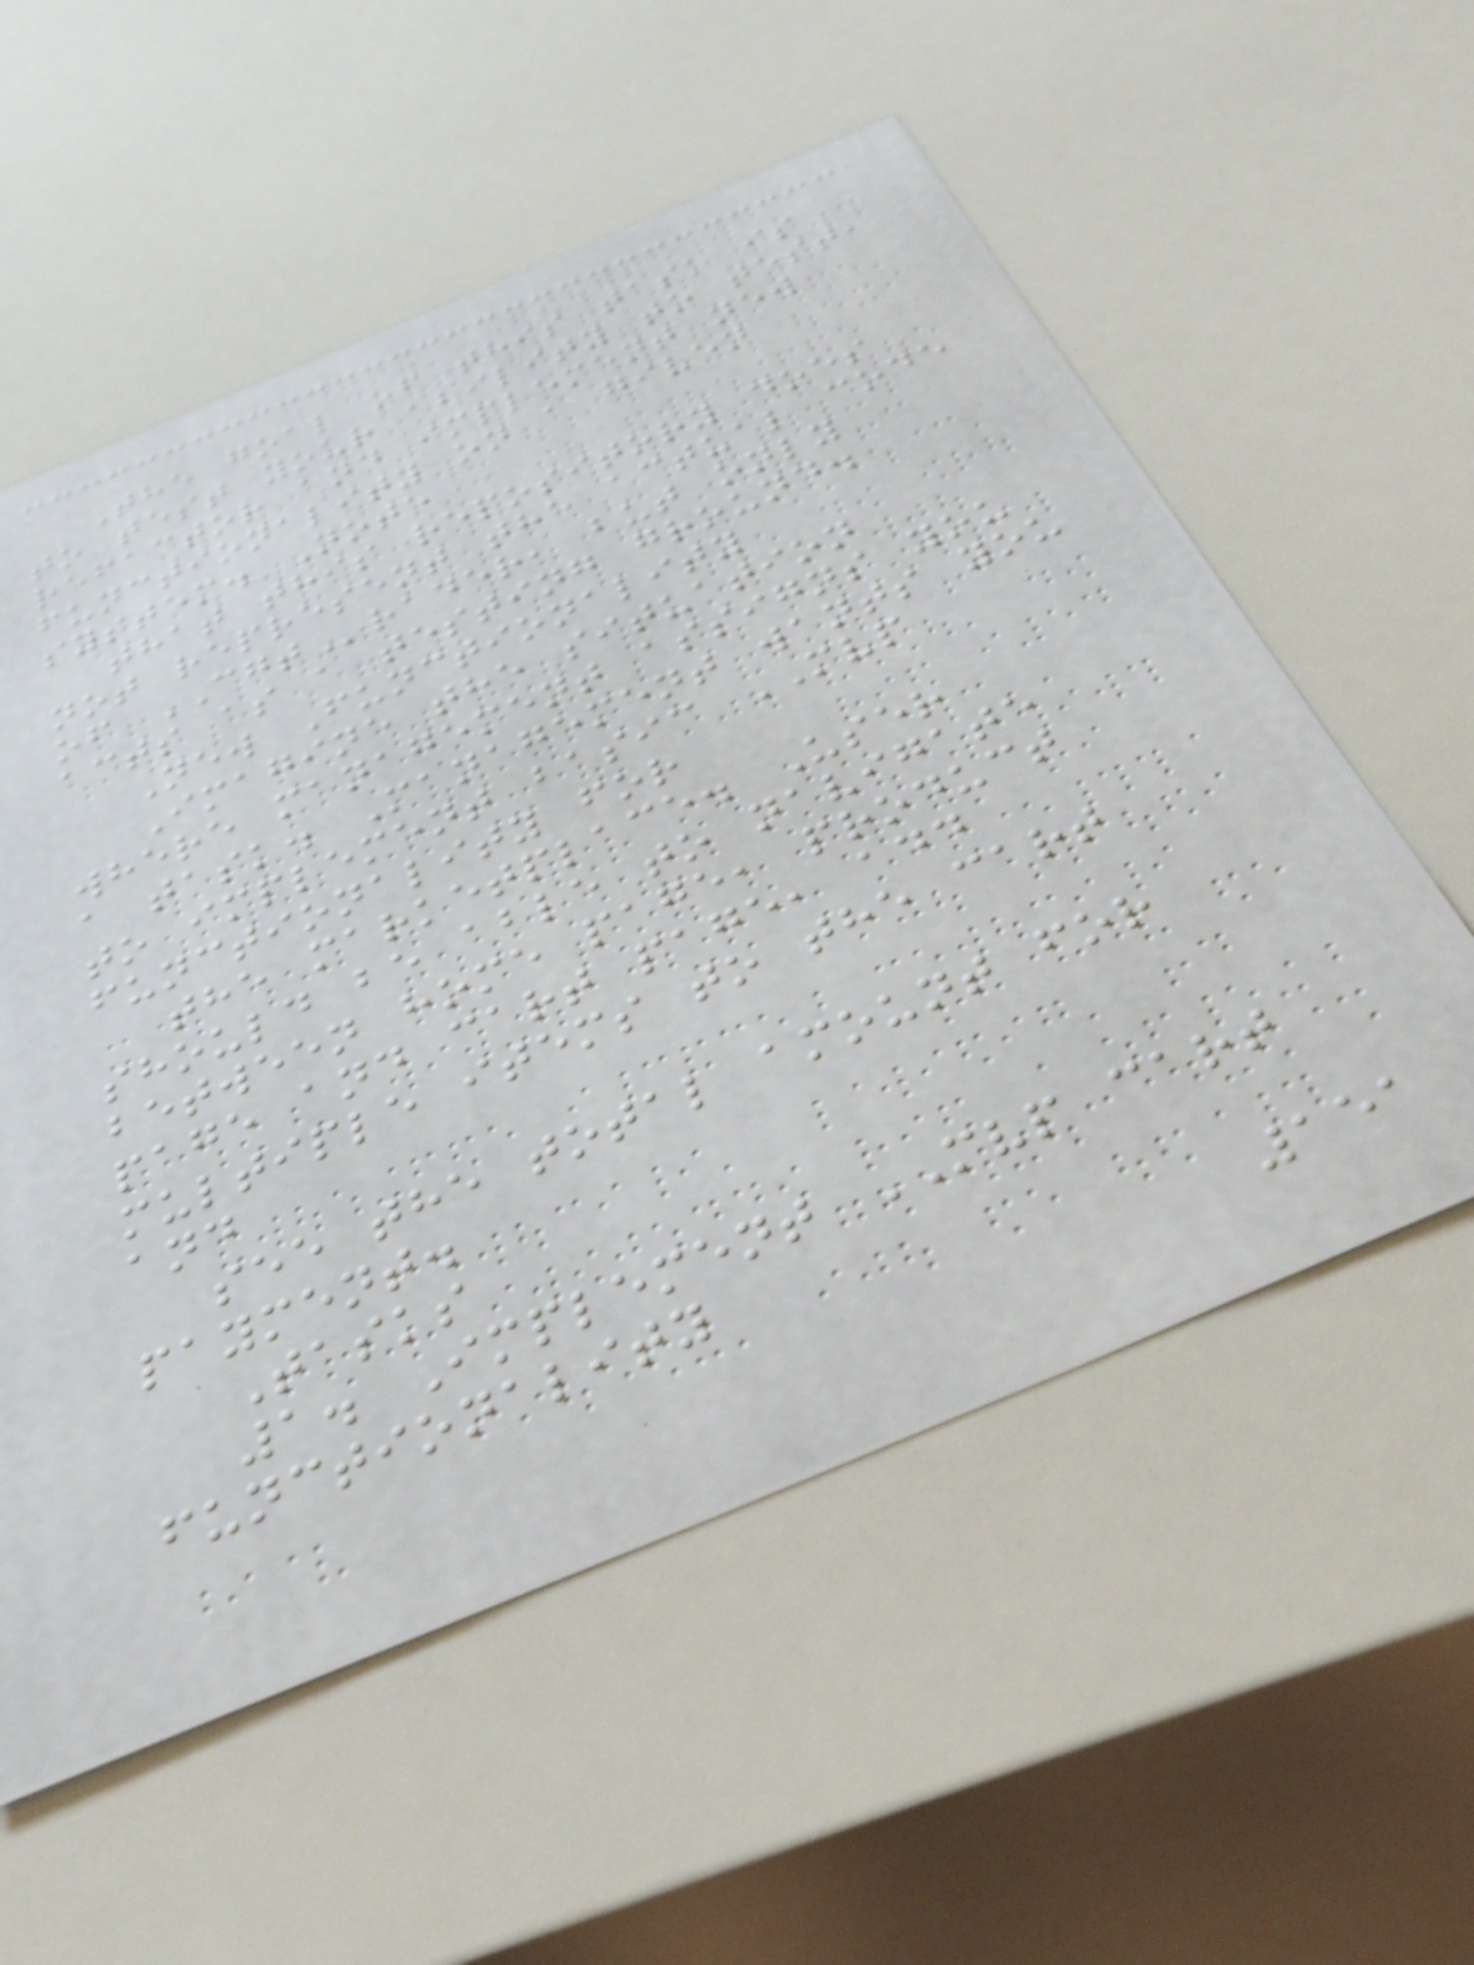The goal of this task is
to test your ability to test,
refactor and implement new
functionality on a given
system. Note
that this repository does
not represent the actual code
of CGTrader, but only
acts as a testing ground.
New Functionality
Imagine the situation
where management assigns you
a task. Management wants you
to implement basic MVP
functionality for
the marketplace. User
should be able to navigate
between home page, product
page and cart page, add
multiple items to the cart
and
see the total amount for
payment.
Tasks
1. Implement MVP cart
functionality
151
